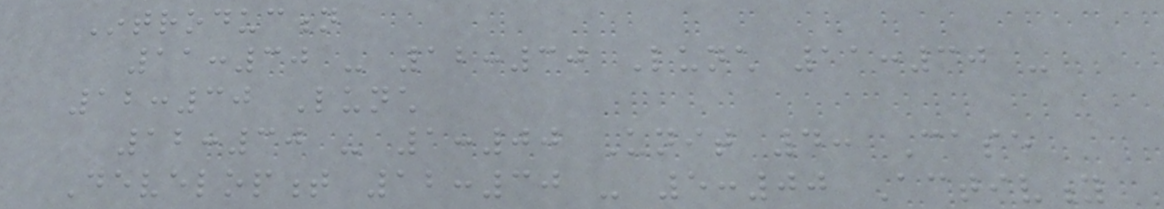Introduction
11:30 - 12:30 Lunch 11:30 -
12:30 Lunch
12:30 - 1:00 Unit 4: Case
Development 12:30 - 5:00 Activity
